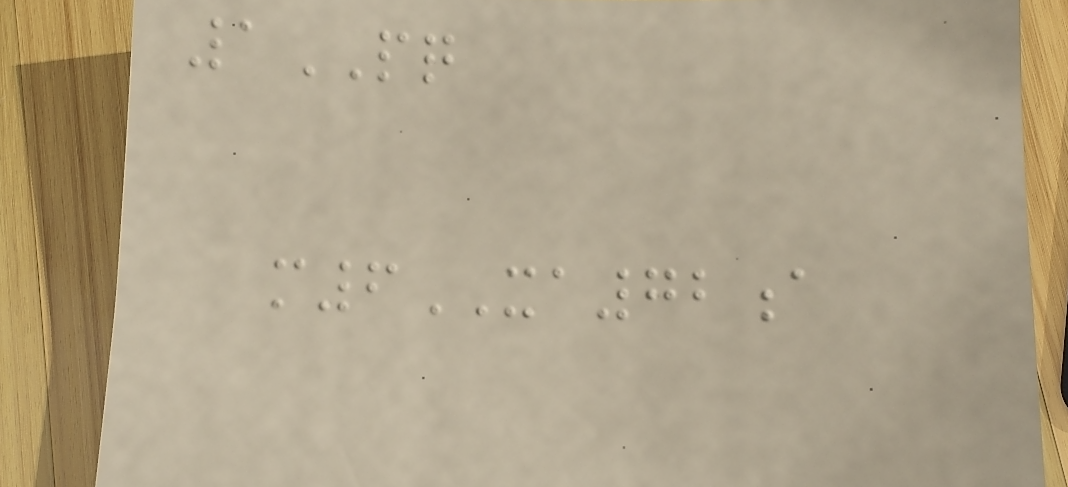1PQ
m6XA72a
